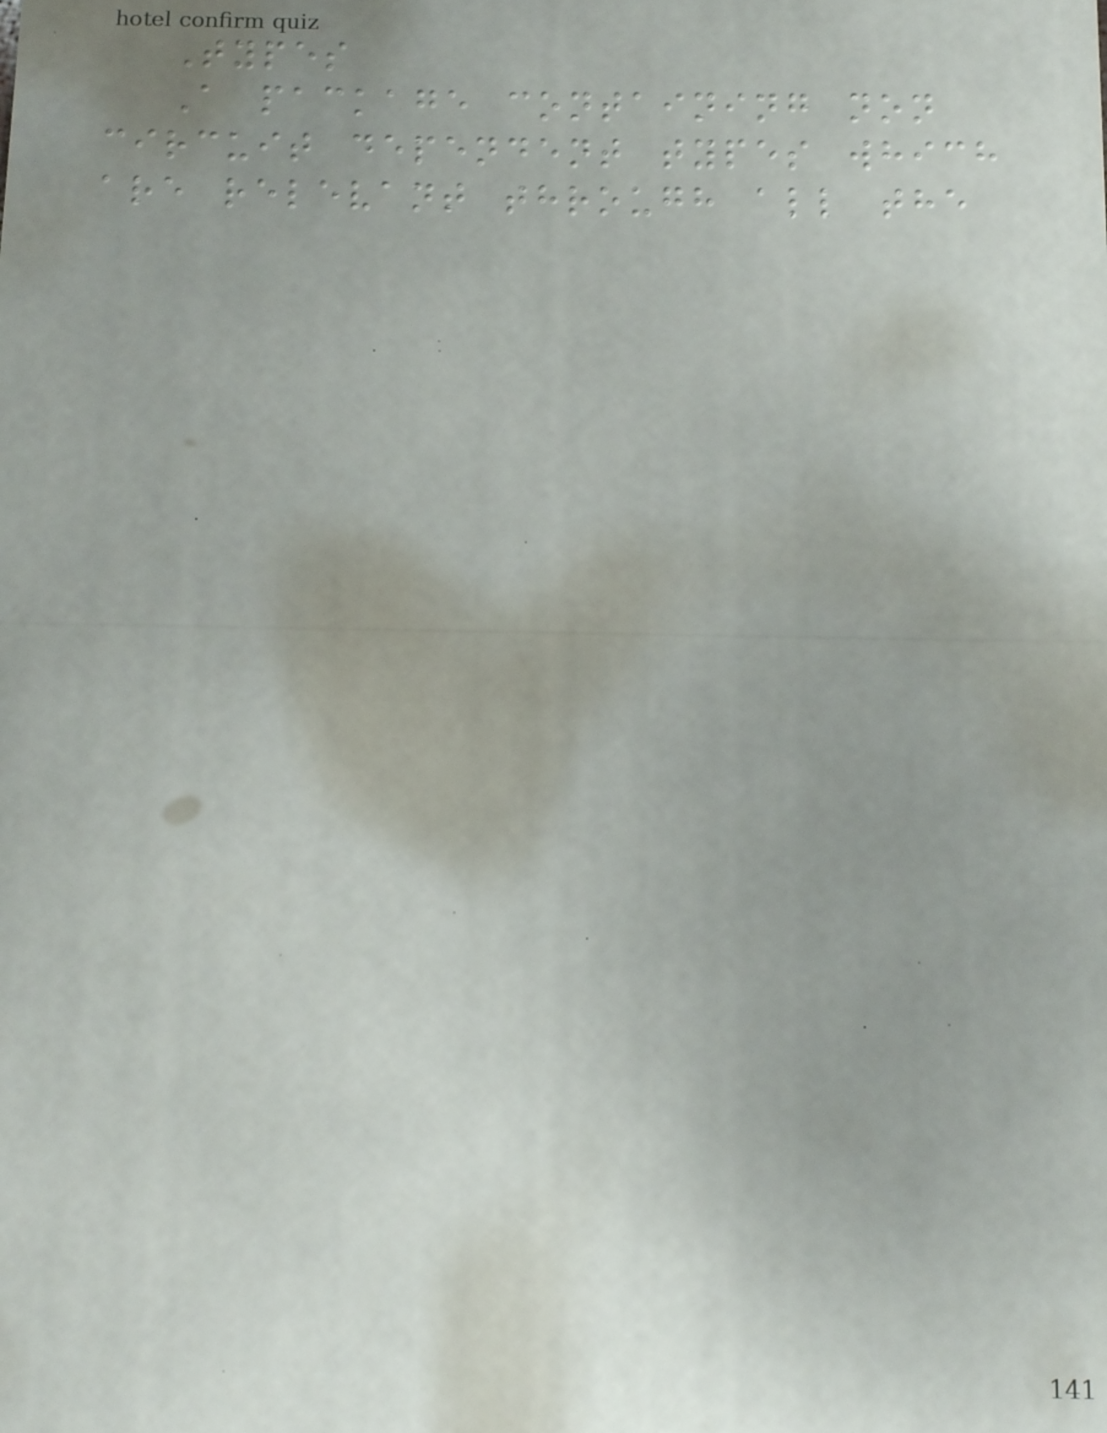Types
A package containing non
circuit dependent types which
are relevant through all the
